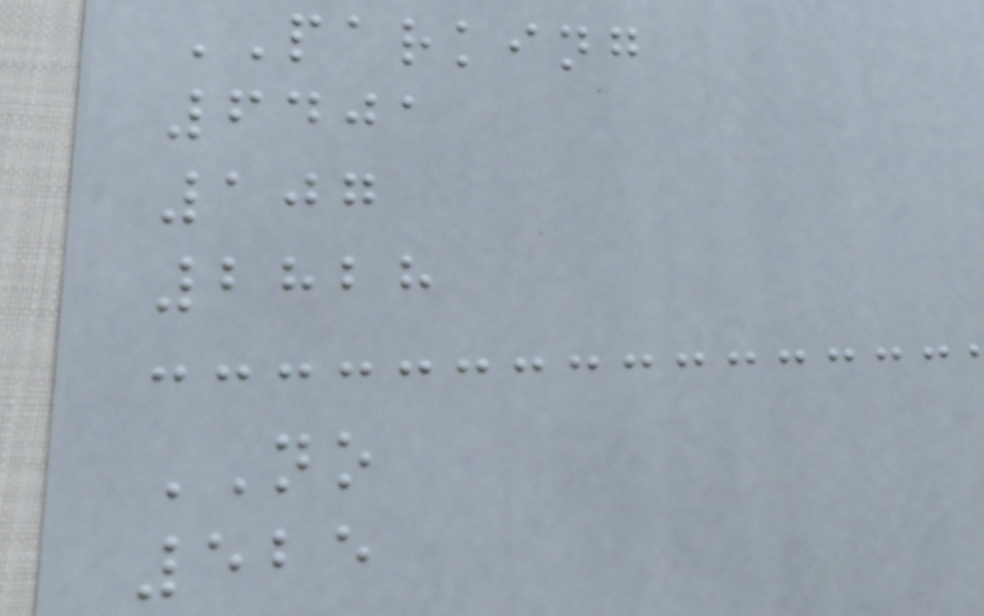PARKING
6401
107
2828
NO
525
